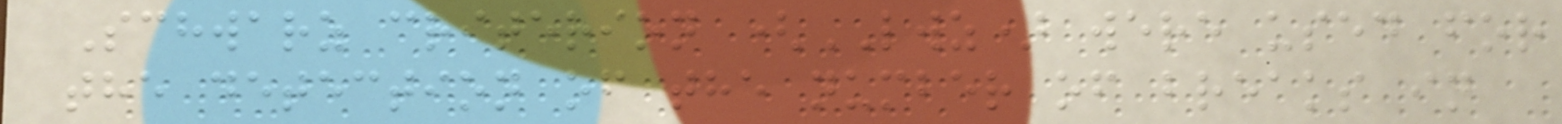Schwarz criterion (LWZ) were used for
the detection of the number of breaks in
